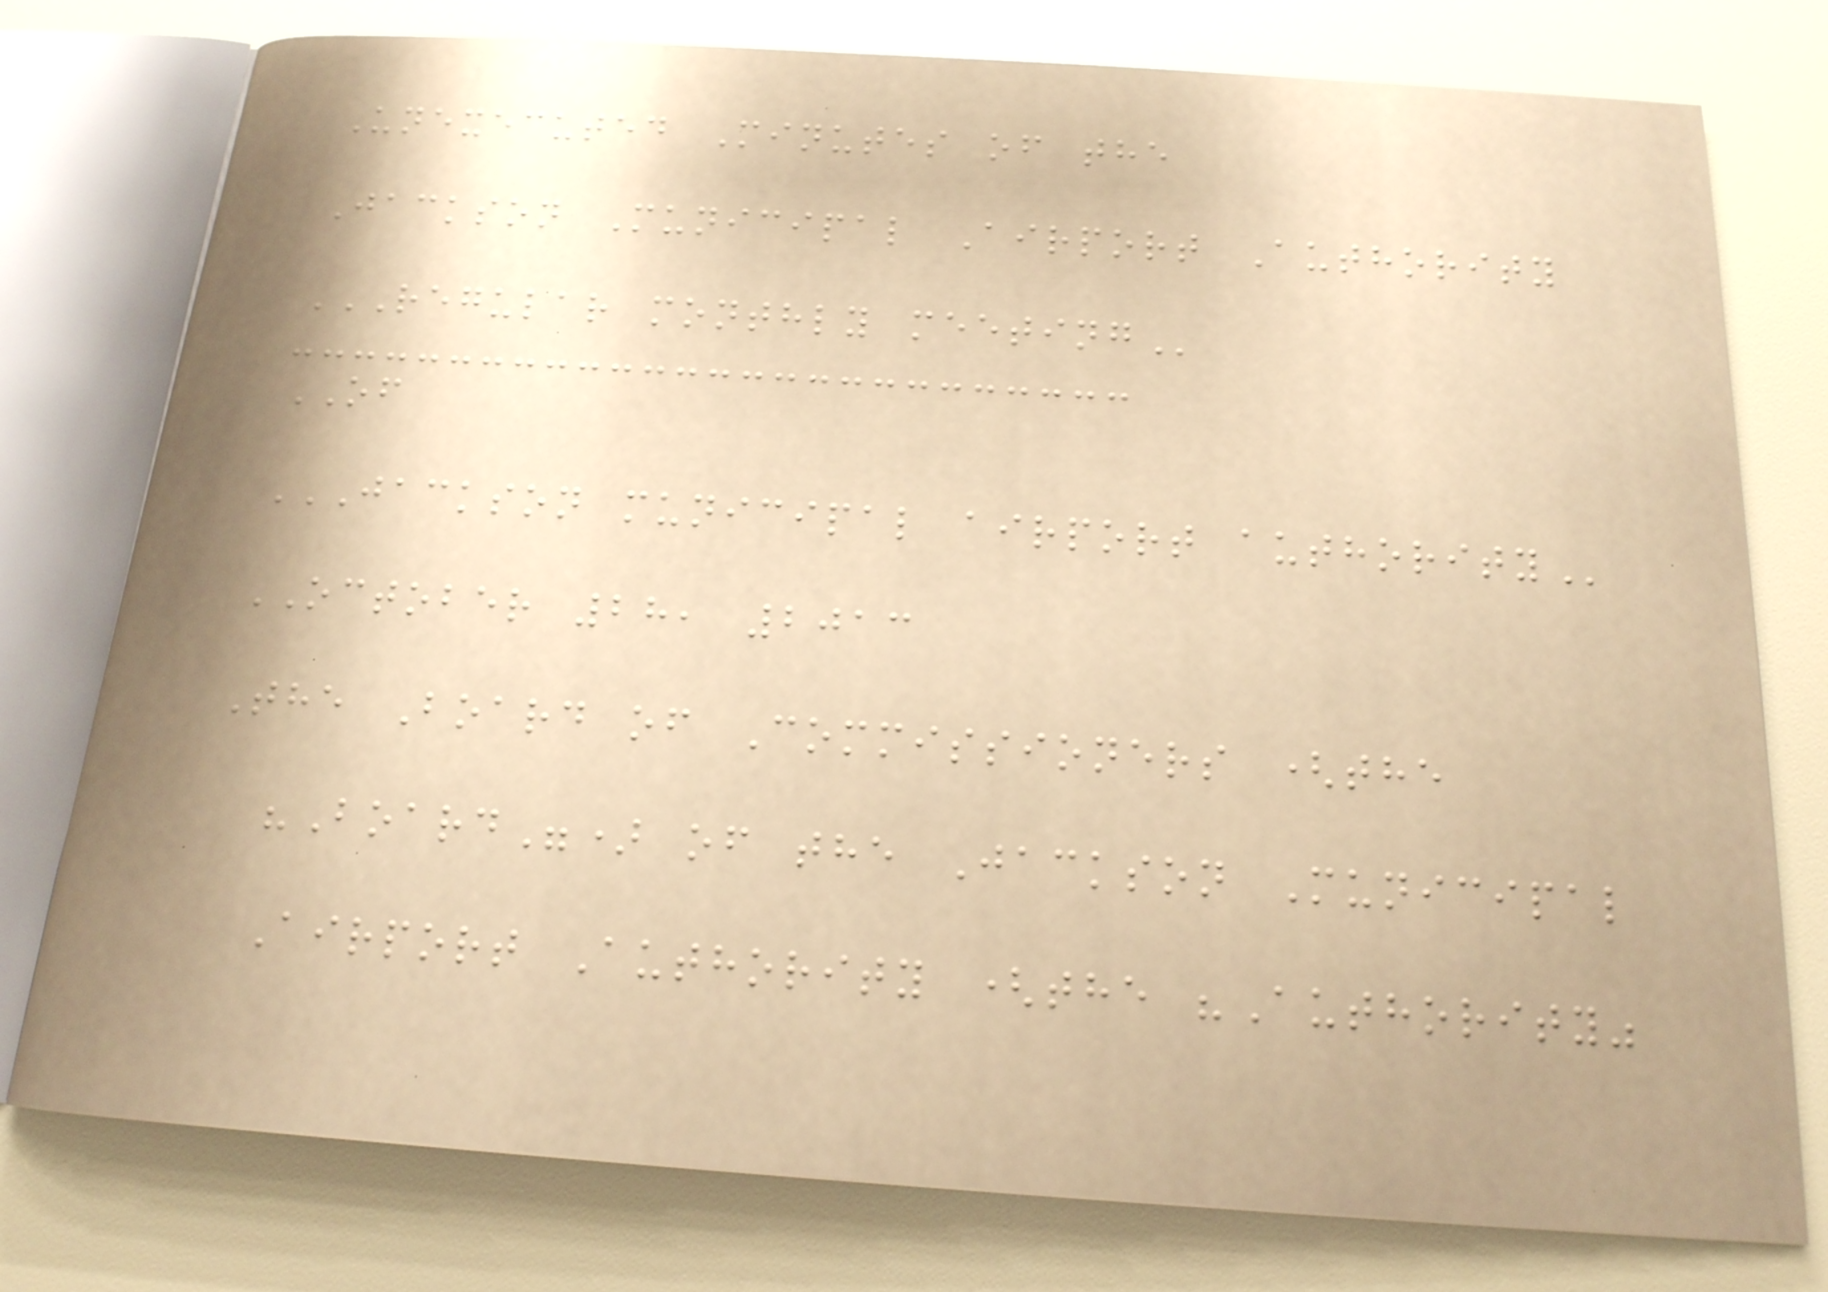Unexecuted Minutes of the
Jackson Municipal Airport Authority
REGULAR MONTHLY MEETING
OF
JACKSON MUNICIPAL AIRPORT AUTHORITY
OCTOBER 28, 2013
The Board of Commissioners (the
"Board") of the Jackson Municipal
Airport Authority (the "Authority"
